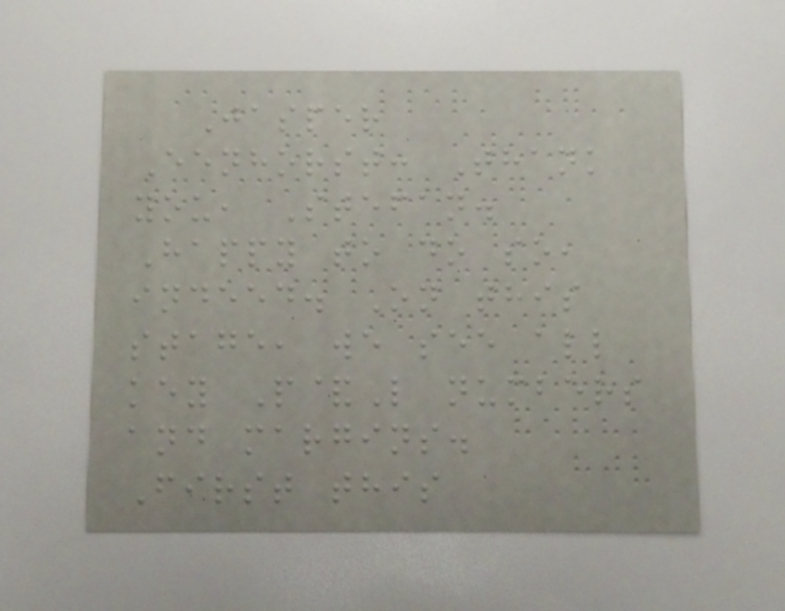Jasper
Eenhorst: Thank
you, Stefan.
Happy to do so,
indeed. On this
stage, we see all
key P&L numbers
and margins.
First this
